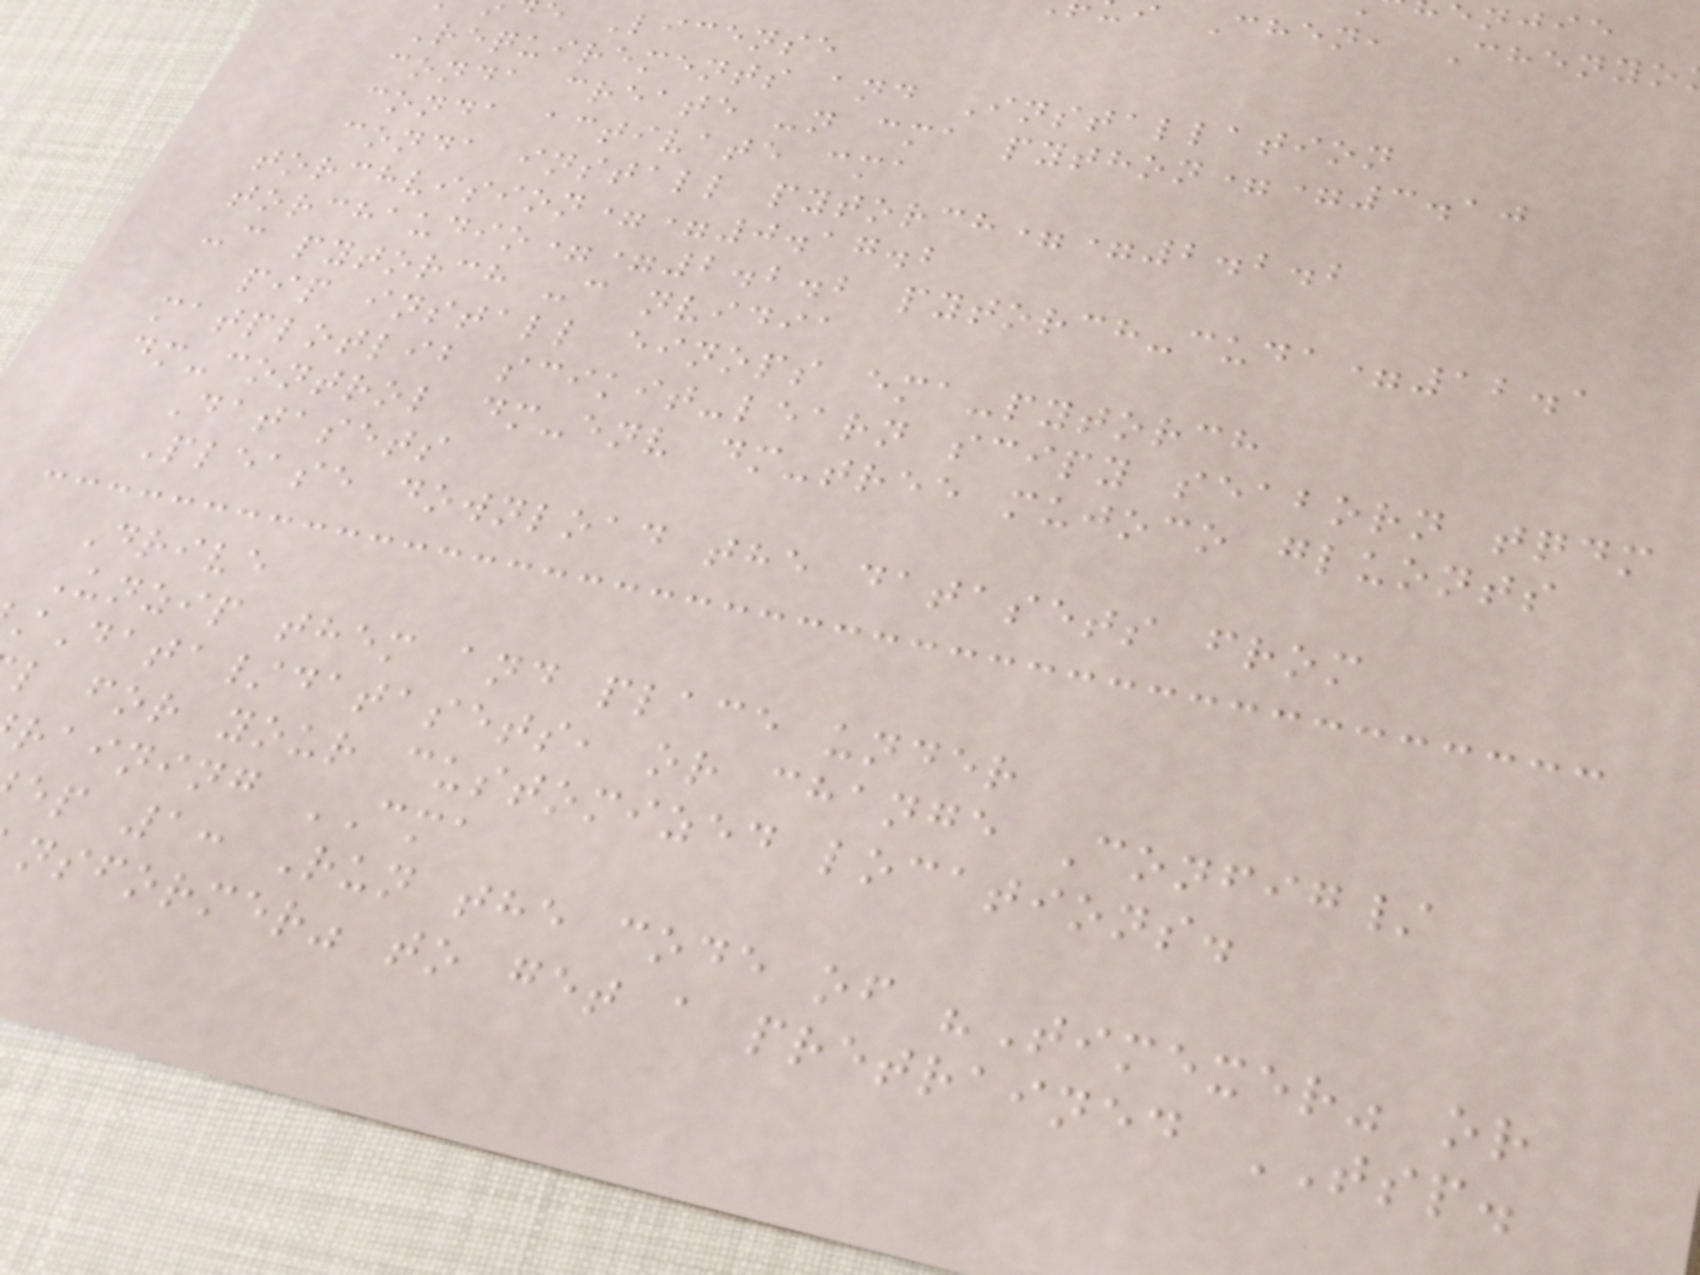i Chen, Chenyo
License
Requirements and Installation
conda create -n cma python==3.10
conda activate cma
conda install pytorch==2.2.2
torchvision==0.17.2
torchaudio==2.2.2 pytorch-cuda=12.1
-c pytorch -c nvidia
pip install einops ema-pytorch
matplotlib scikit-learn scipy seaborn tqdm
dm-control dm-env dm-tree mujoco gluonts
Datasets
Please download the datasets from
Drive
Unzip them and place under
Data/datasets, or change Config/
l for your customized locations.
raining CMA
ep 1: Run the code of "Timexer" or
nsformer" to get a pretrained TSP.
